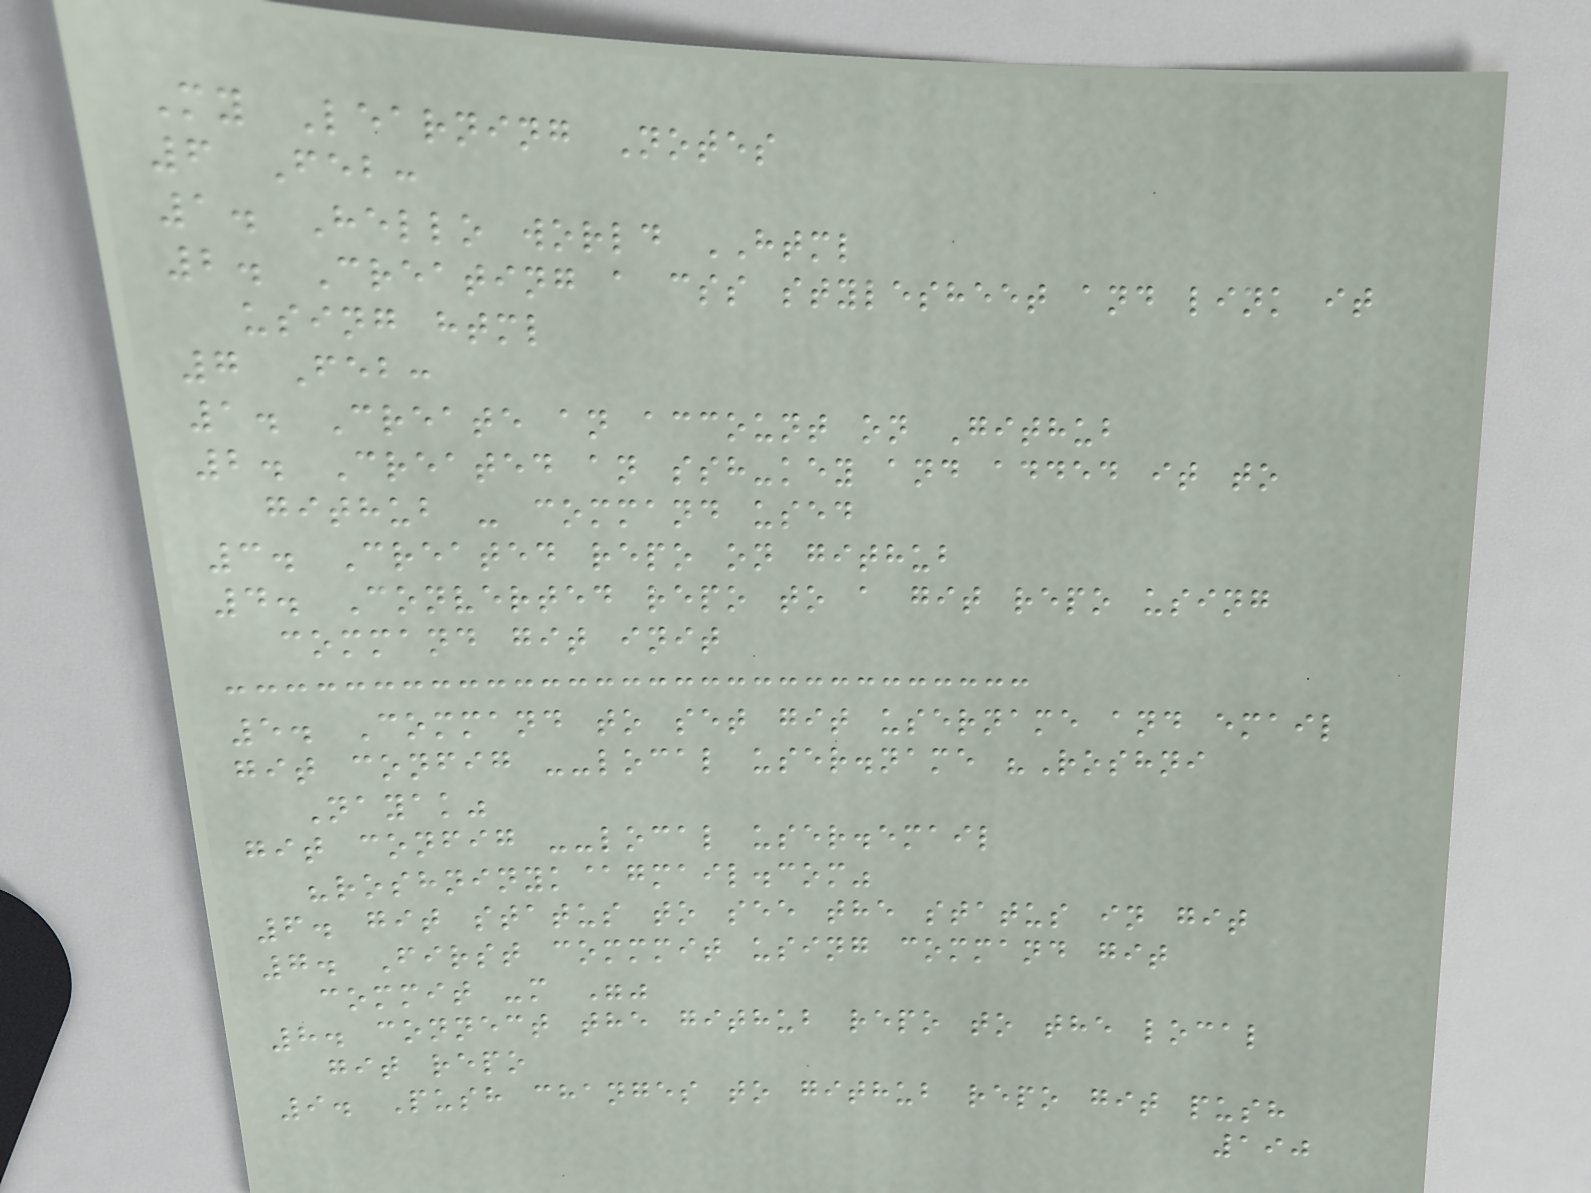My Learning Notes
6 Feb:
1. Hello world HTML
2. Creating a css stylesheet and link it
using html
7 Feb:
1. Create an account on Github
2. Created an ssh-key and added it to
github - command used
3. Created repo on github
4. Converted repo to a git repo using
command git init
5. Command to set git username and email
git config --local user.name "Roshni
Nayak"
git config --local user.email
"roshninyk@gmail.com"
6. git status to see the status in git
7. First commmit using command git
commit -m ""
8. connect the github repo to the local
git repo
9. Push changes to github repo git push
190
